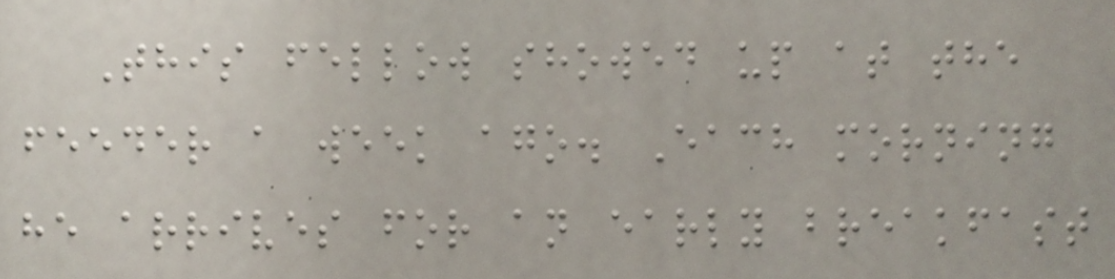This fellow showed up at the
feeder a week ago. Each morning
he arrives for an early breakfast
